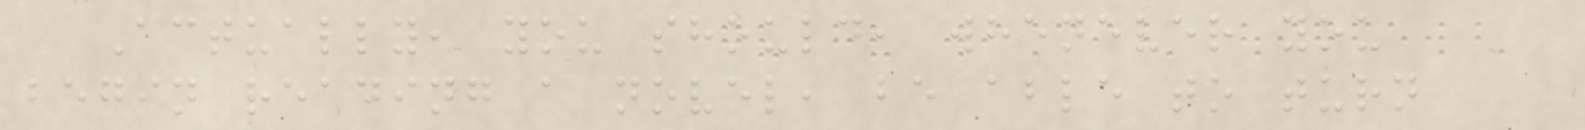Actually, you should, whenever you
begin reading a novel, be able to turn
